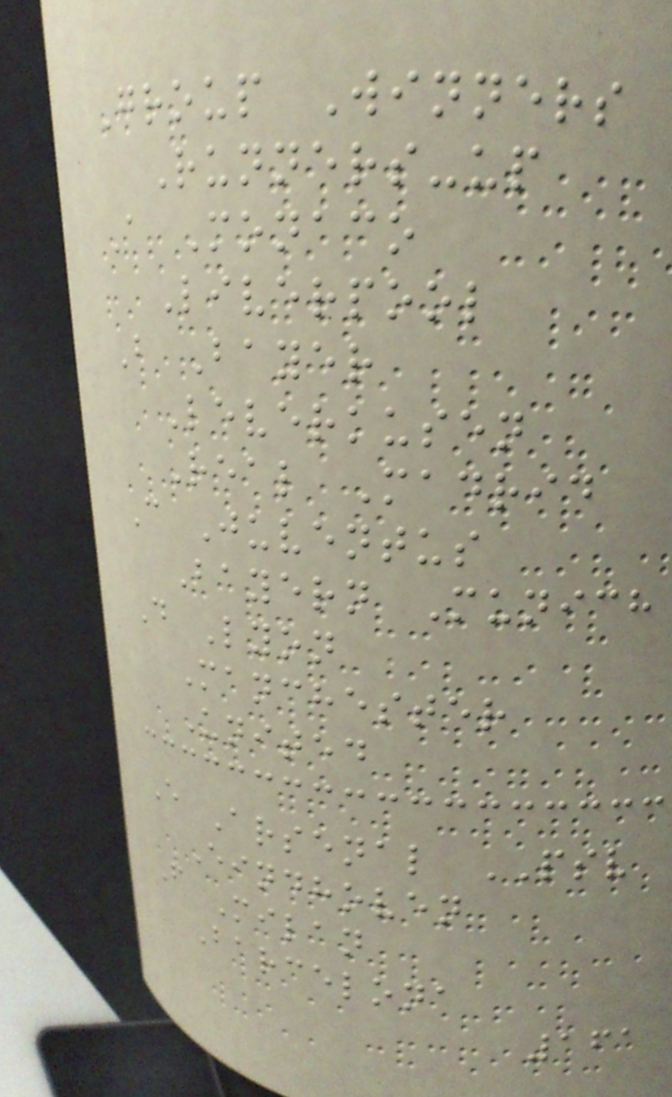Group Winners
Runners-up
A Monaco
Liverpool
B Bayer
Leverkusen
Real Madrid
C Juventus
Bayern Munich
D Lyon
Manchester
United
E Arsenal PSV
Eindhoven
F Milan
Barcelona
161
